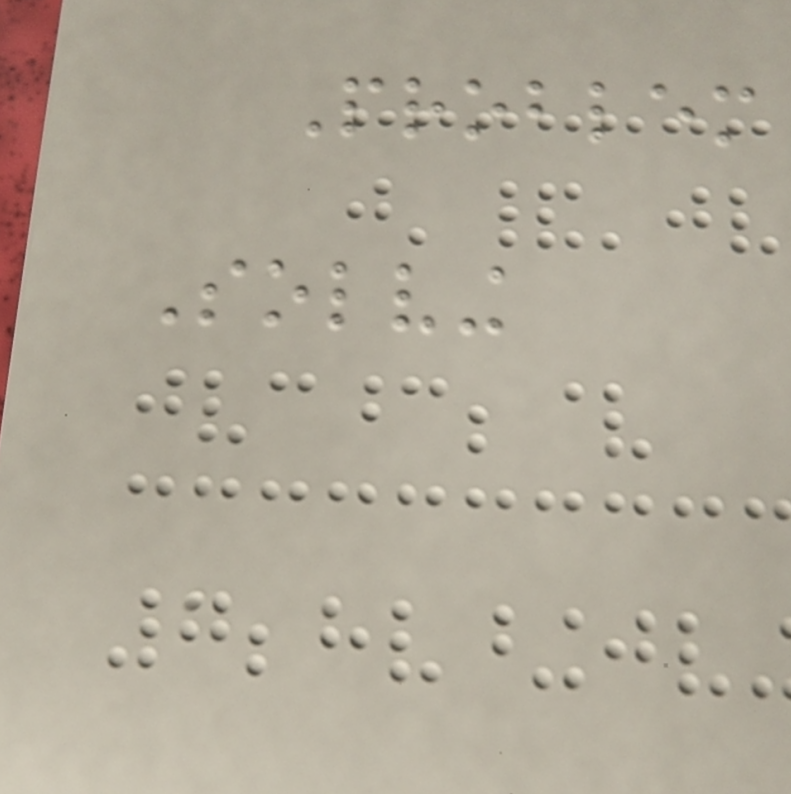Problem
Solving
